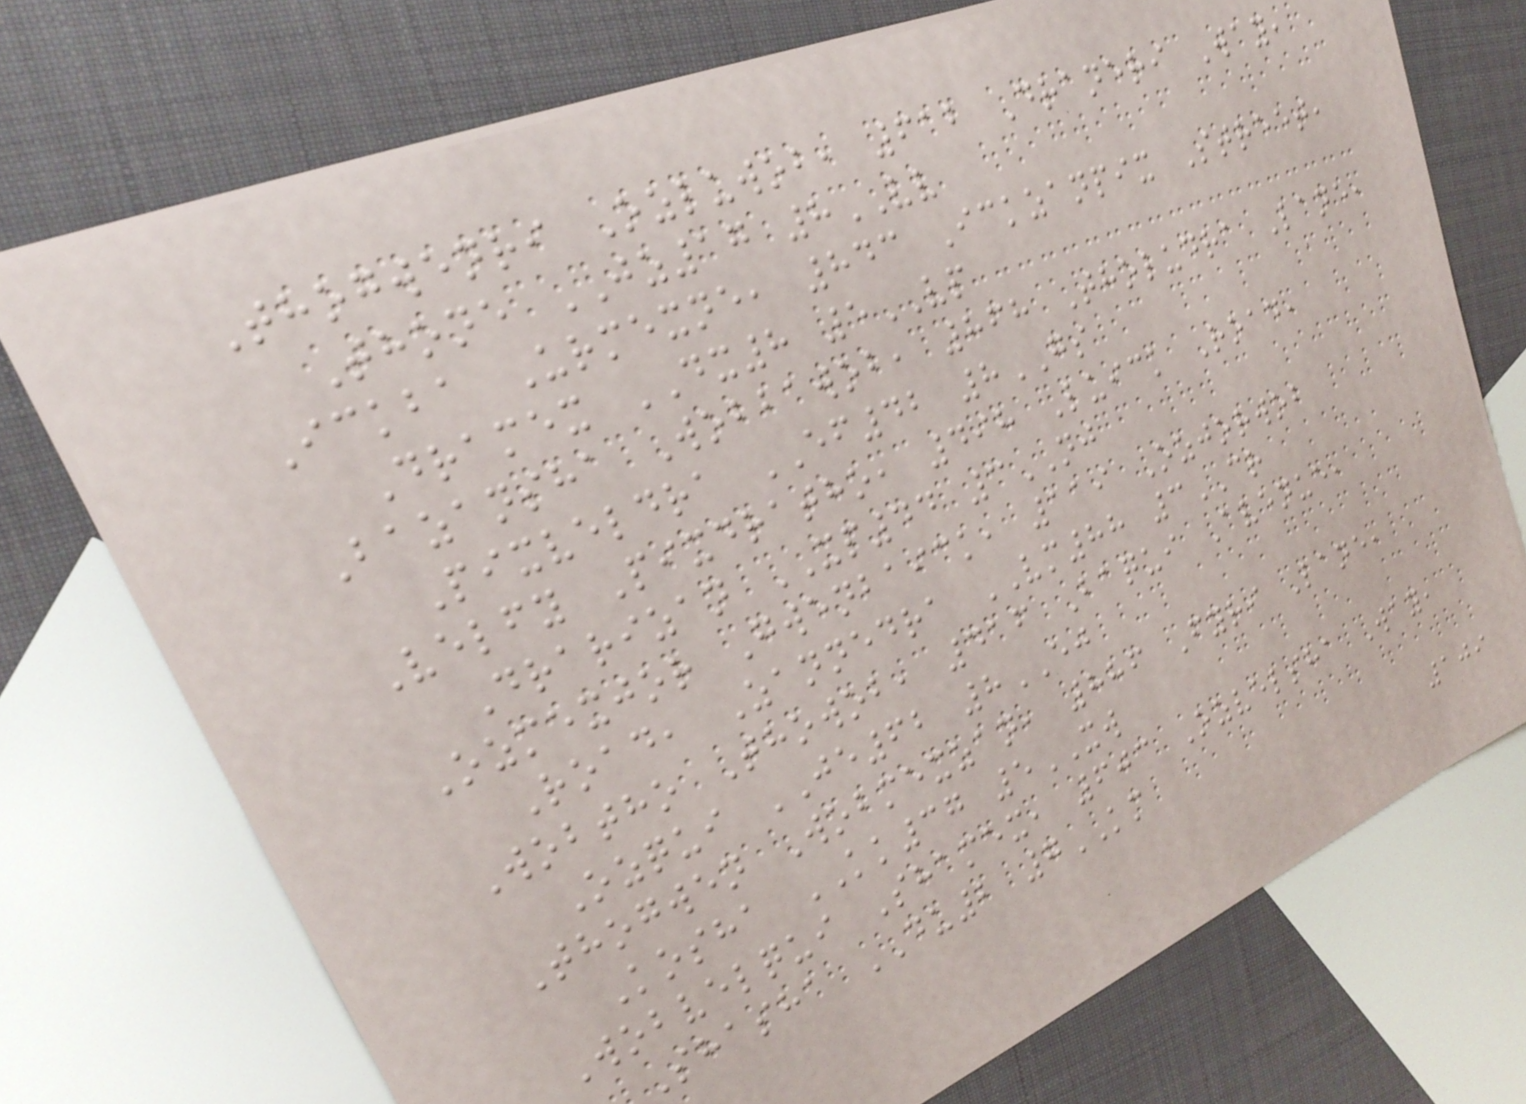Thogwenri Ozluwob, 612 Draneri Way,
Thone JZ17 8VV
Ickba Urmexne, 843 Ickzanpix Street,
Dramex DX8 5VP
Bazansha Wobbawob, 868 Tholudra Lane,
Pixveldra EF42 8GS
Velfy Pixdratho, 498 Luick Road,
Drarizan XP44 3NJ
Ozmexjor Gwenbaick, 119 Ozjorwob
Road, Zannedra VM88 3CR
Wobtho Thowob, 416 Baqui Avenue,
Ozqui JE62 8EJ
Thogwen Wobmexzan, 886 Fyri Lane,
Kosha KK37 5XW
Wobvelqui Shamex, 603 Ozvelsha Way,
Shasha DU2 7KM
109
